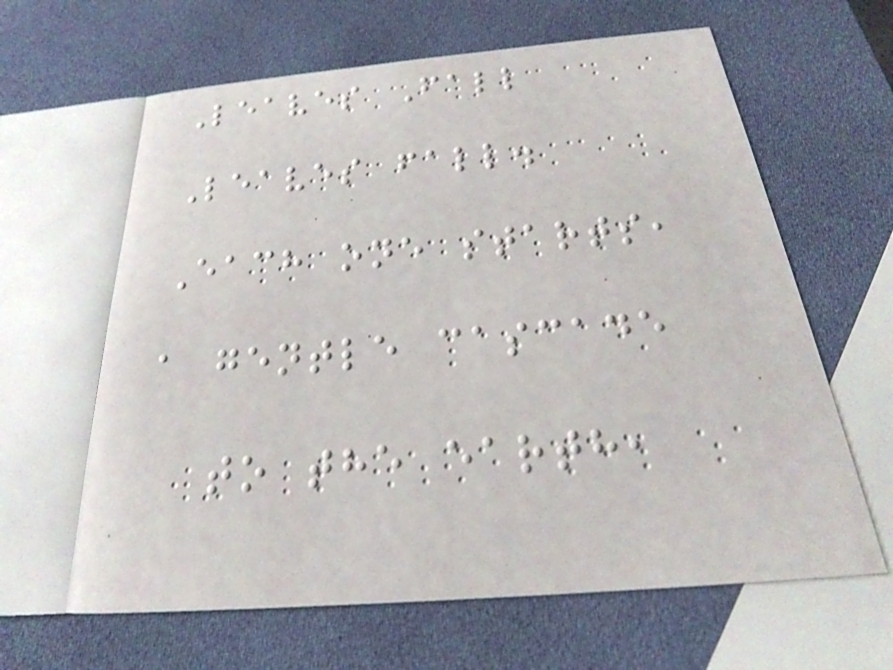Leaves Fall
Leaves fall.
Each one starts,
a gentle cascade
to the earth,
